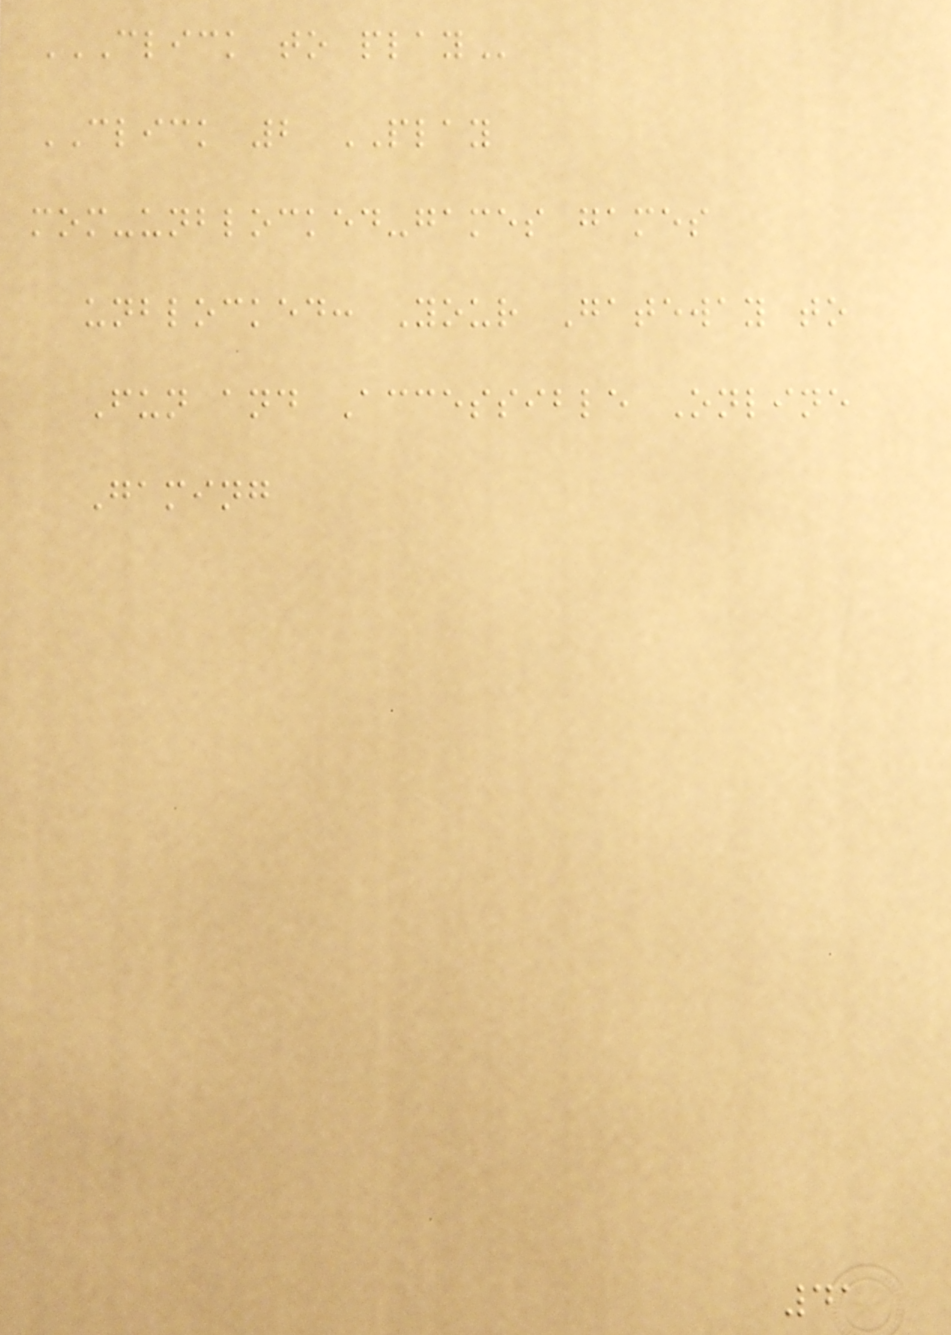CLICK TO PLAY
CLICK 2 PLAY
mom-unblocked-games games
unblocked: Your Gateway to
Fun and Accessible Online
Gaming
41
